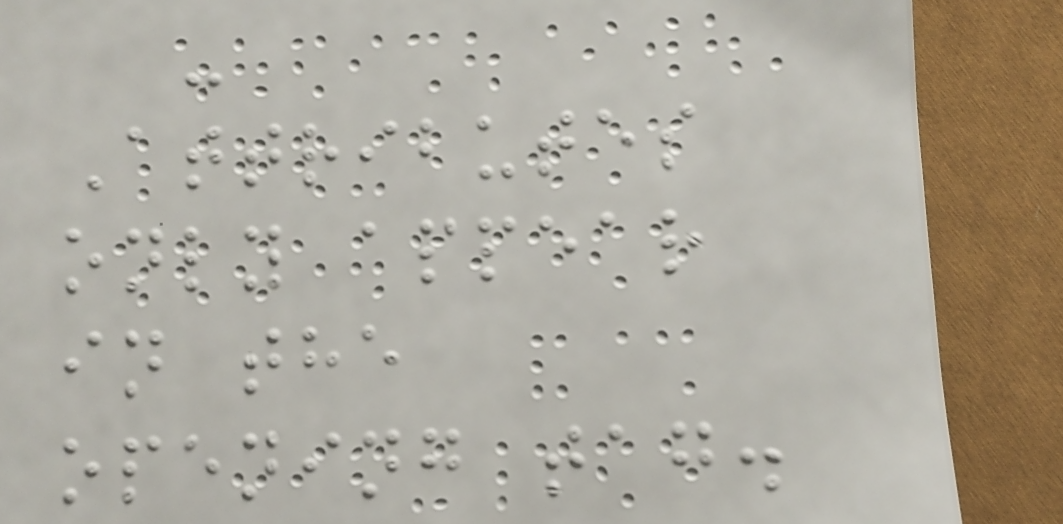-
Attributes
only appear
in the
opening tag.
